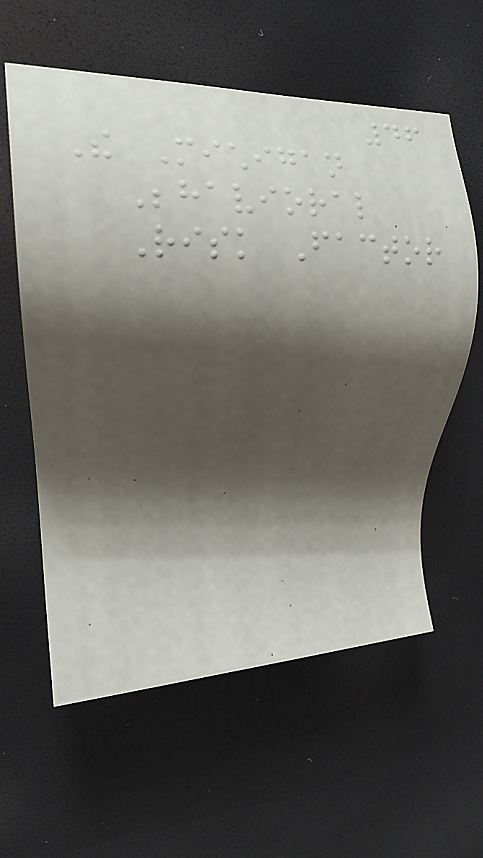46
The Michigan
Behavioral
Risk Factor
